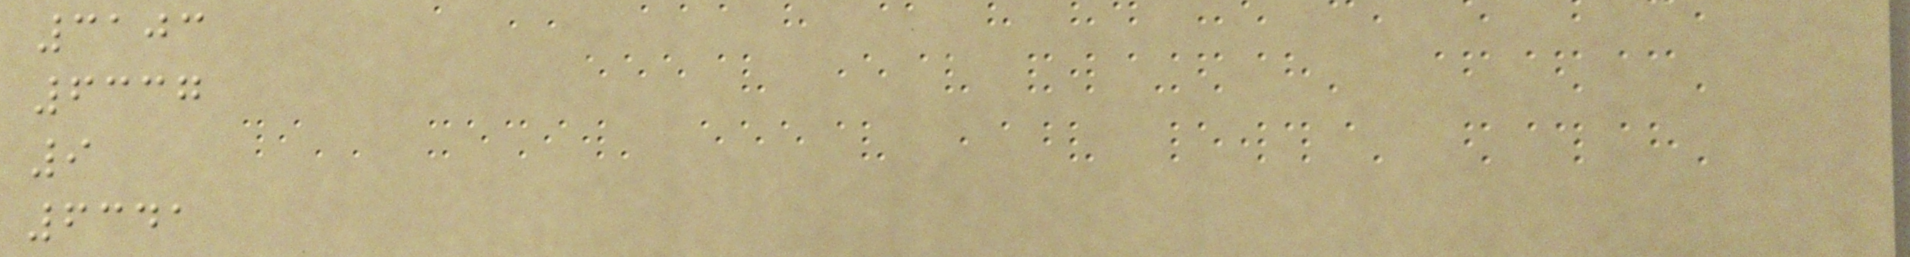3103
6337
9
6341
